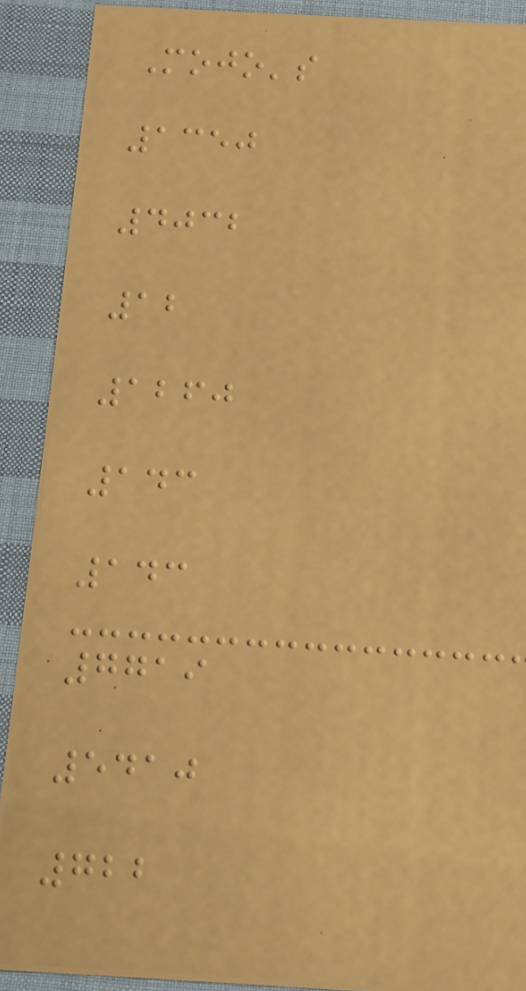Mojo's
1350
4032
12
1260
143
143
7719
5410
722
